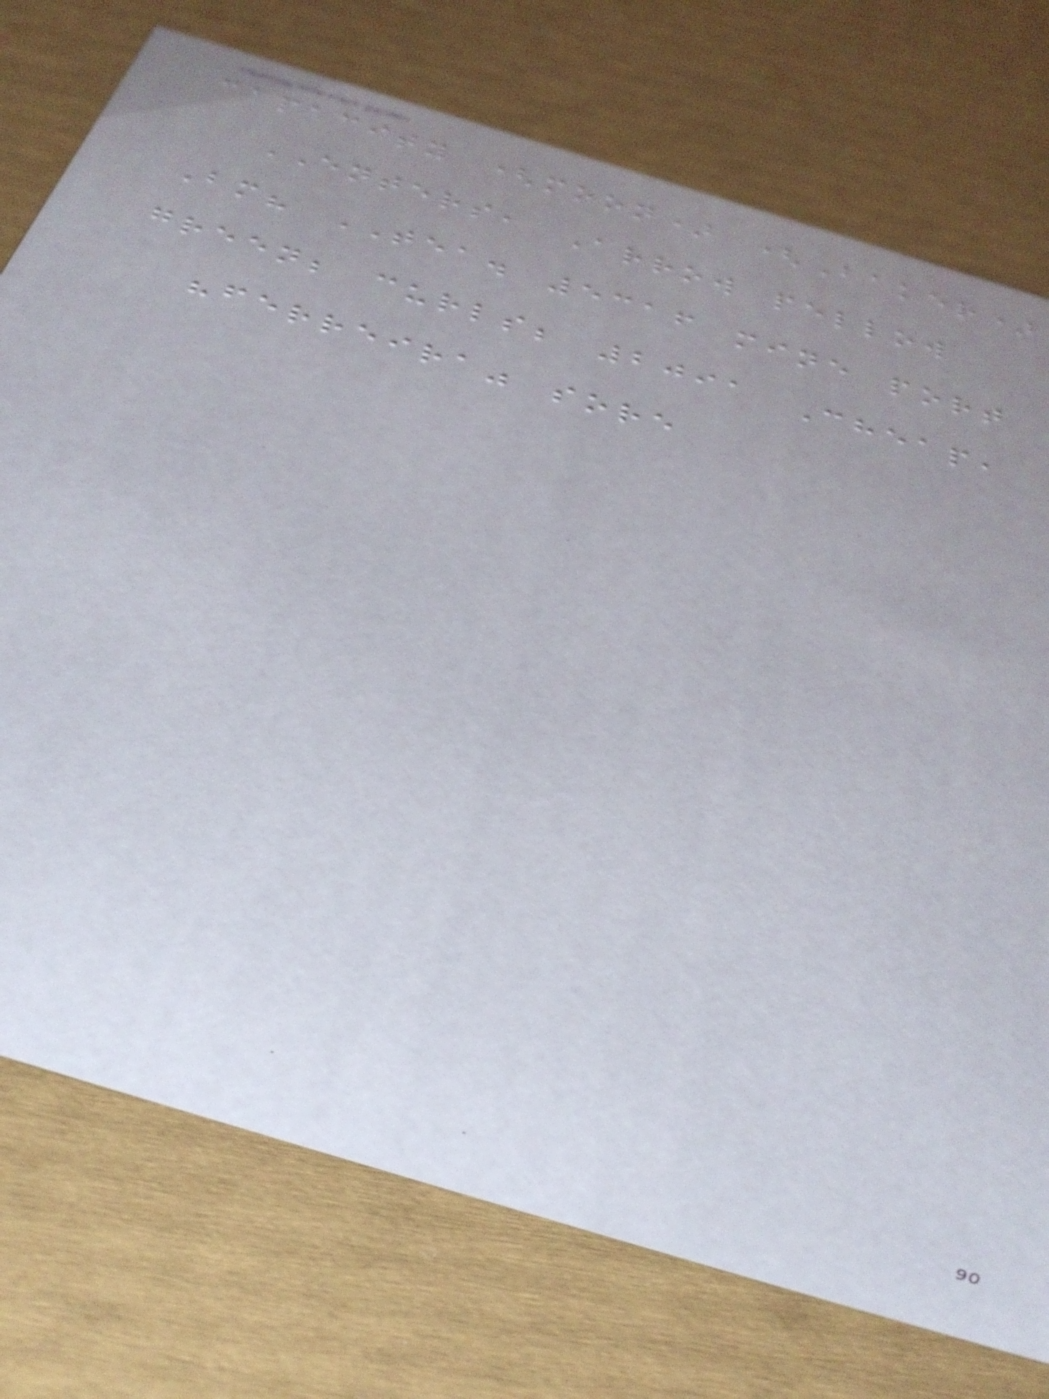capacity (moon) (Baker)
ENTERS, Arrow pellow
Bm? TEA. 5316 mine port
green; curls; 2091 Cheap,
"ferreira" sore
